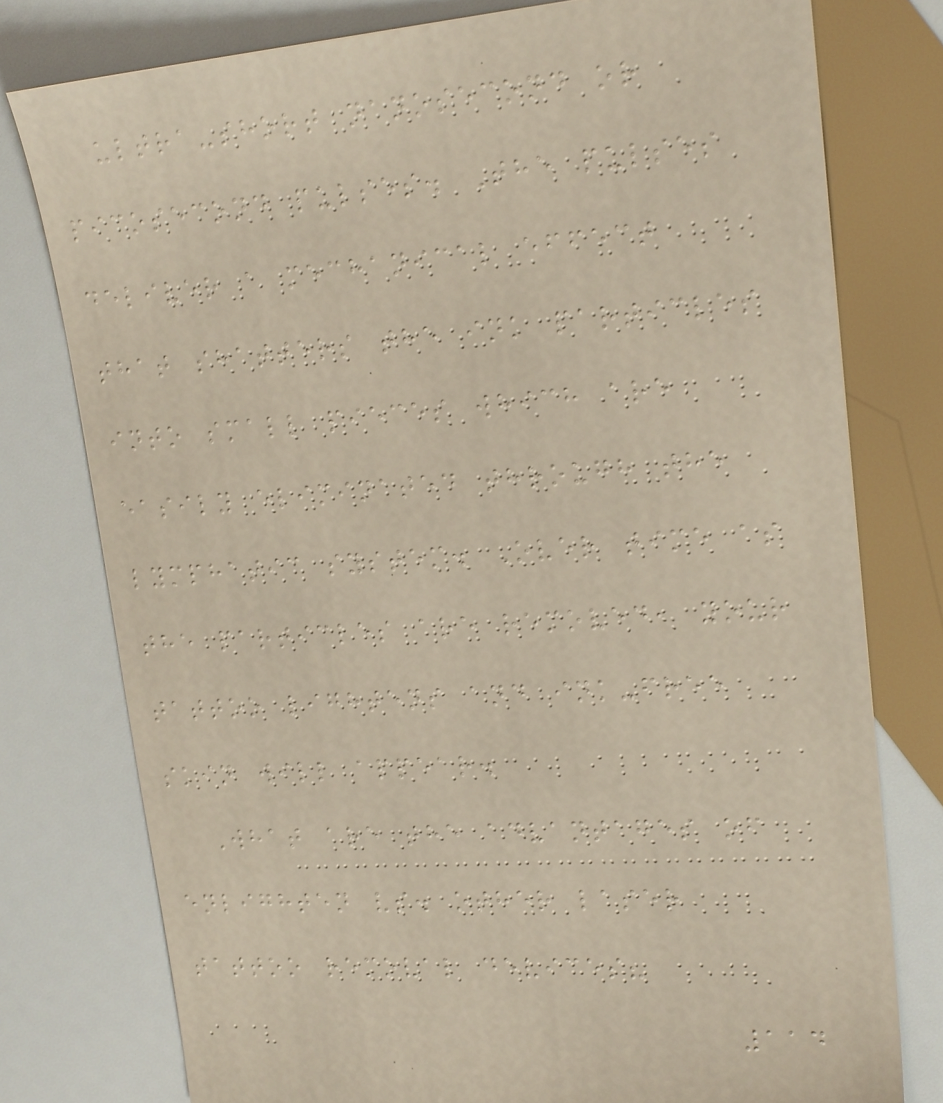ultra-short nanosecond or
picosecond pulses. The pulses
deliver a mechanical effect
that shatters the ink particles
into small pieces which are
easily eliminated through the
lymphatic system. Over time as
the particles are removed, your
tattoo lightens and ink-free
skin will appear.
What are the advantages of
enlighten vs. other laser
tattoo removal devices?
114
